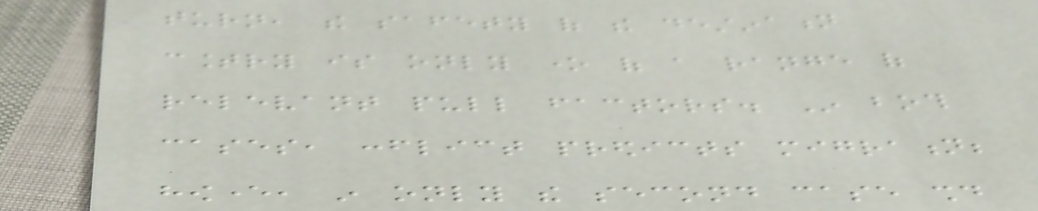turn, the safety of the destination
country is only one of a range of
relevant pull factors. In both
cases, conflict predicts migration;
however, in only the second case should
